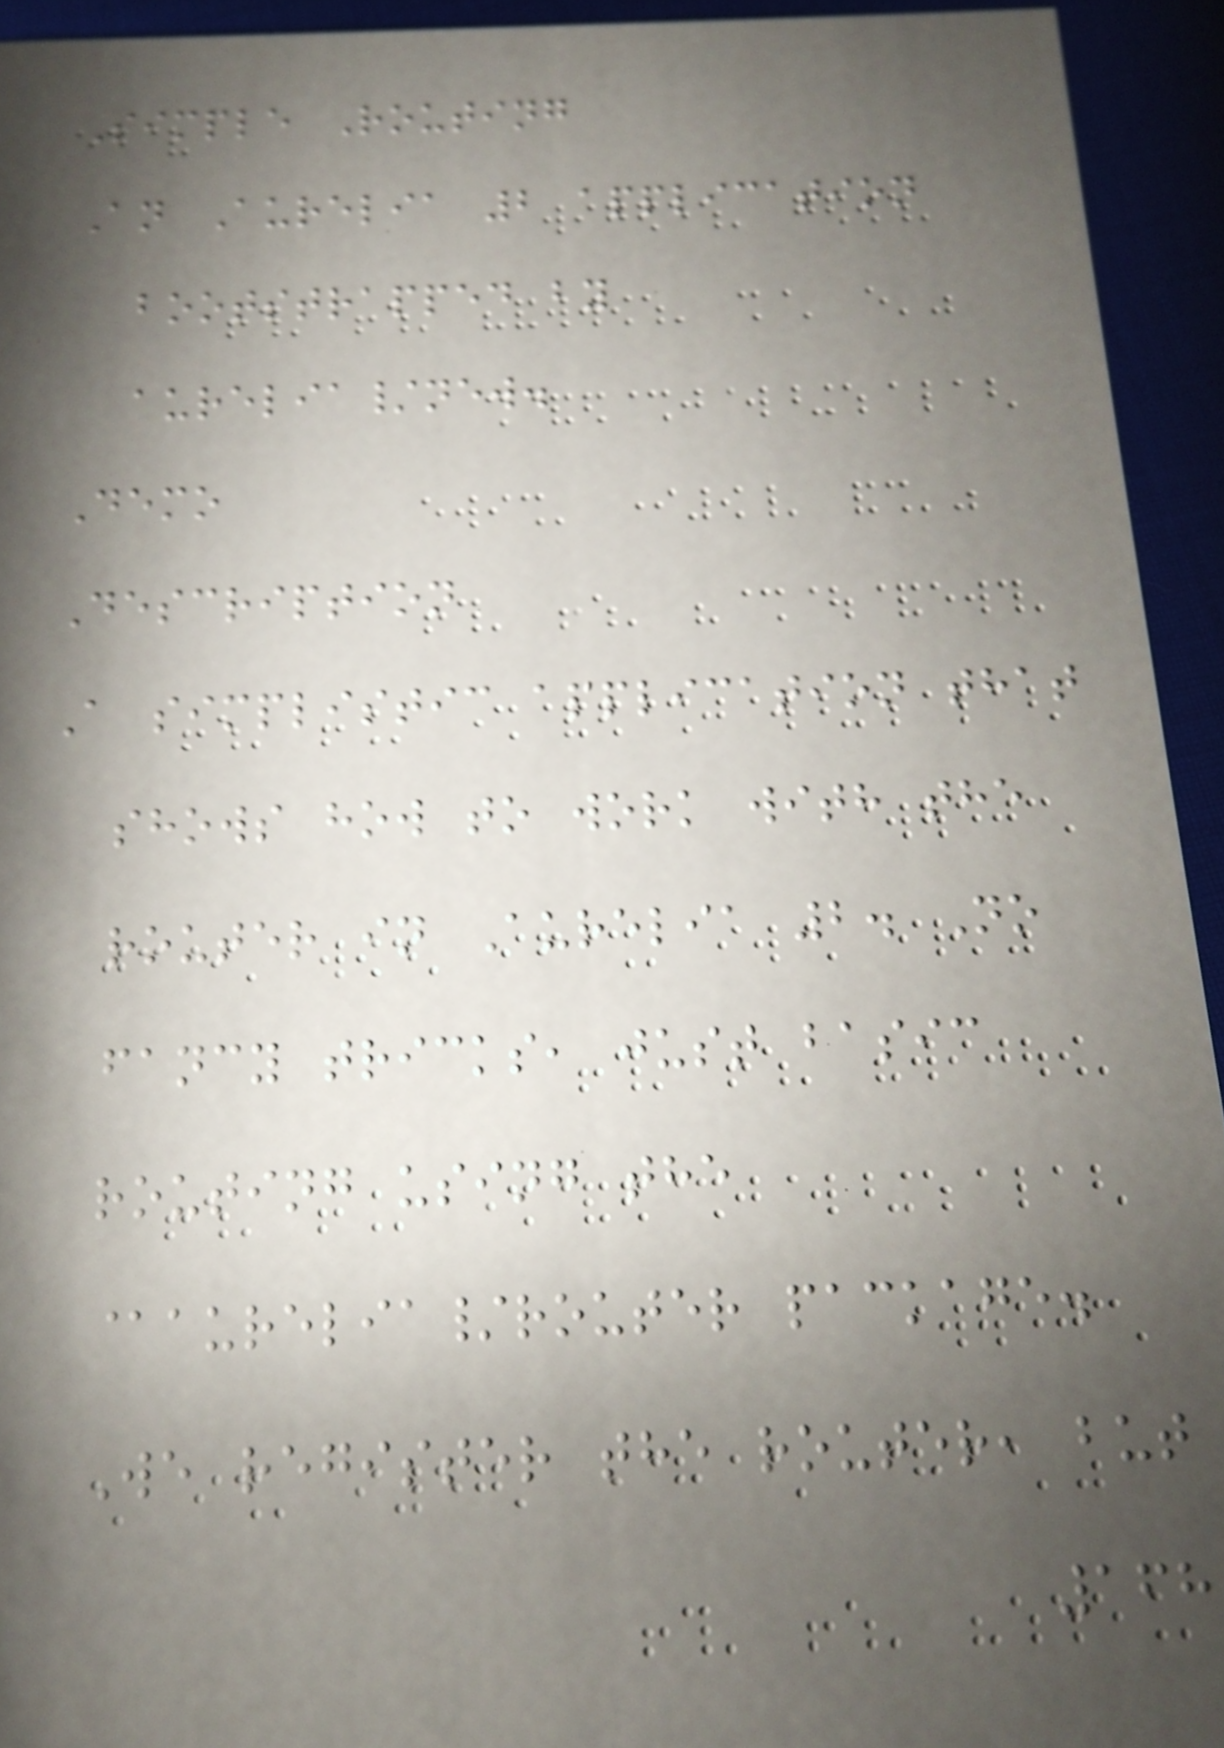Simple Routing
An Aurelia 2 application
bootstrapped by
aurelia/new.
Demo
Description
A simplistic application that
shows how to work with the
router in Aurelia 2. No
fancy tricks, just basic
routing using the
@aurelia/router package.
We register the router, but
168
